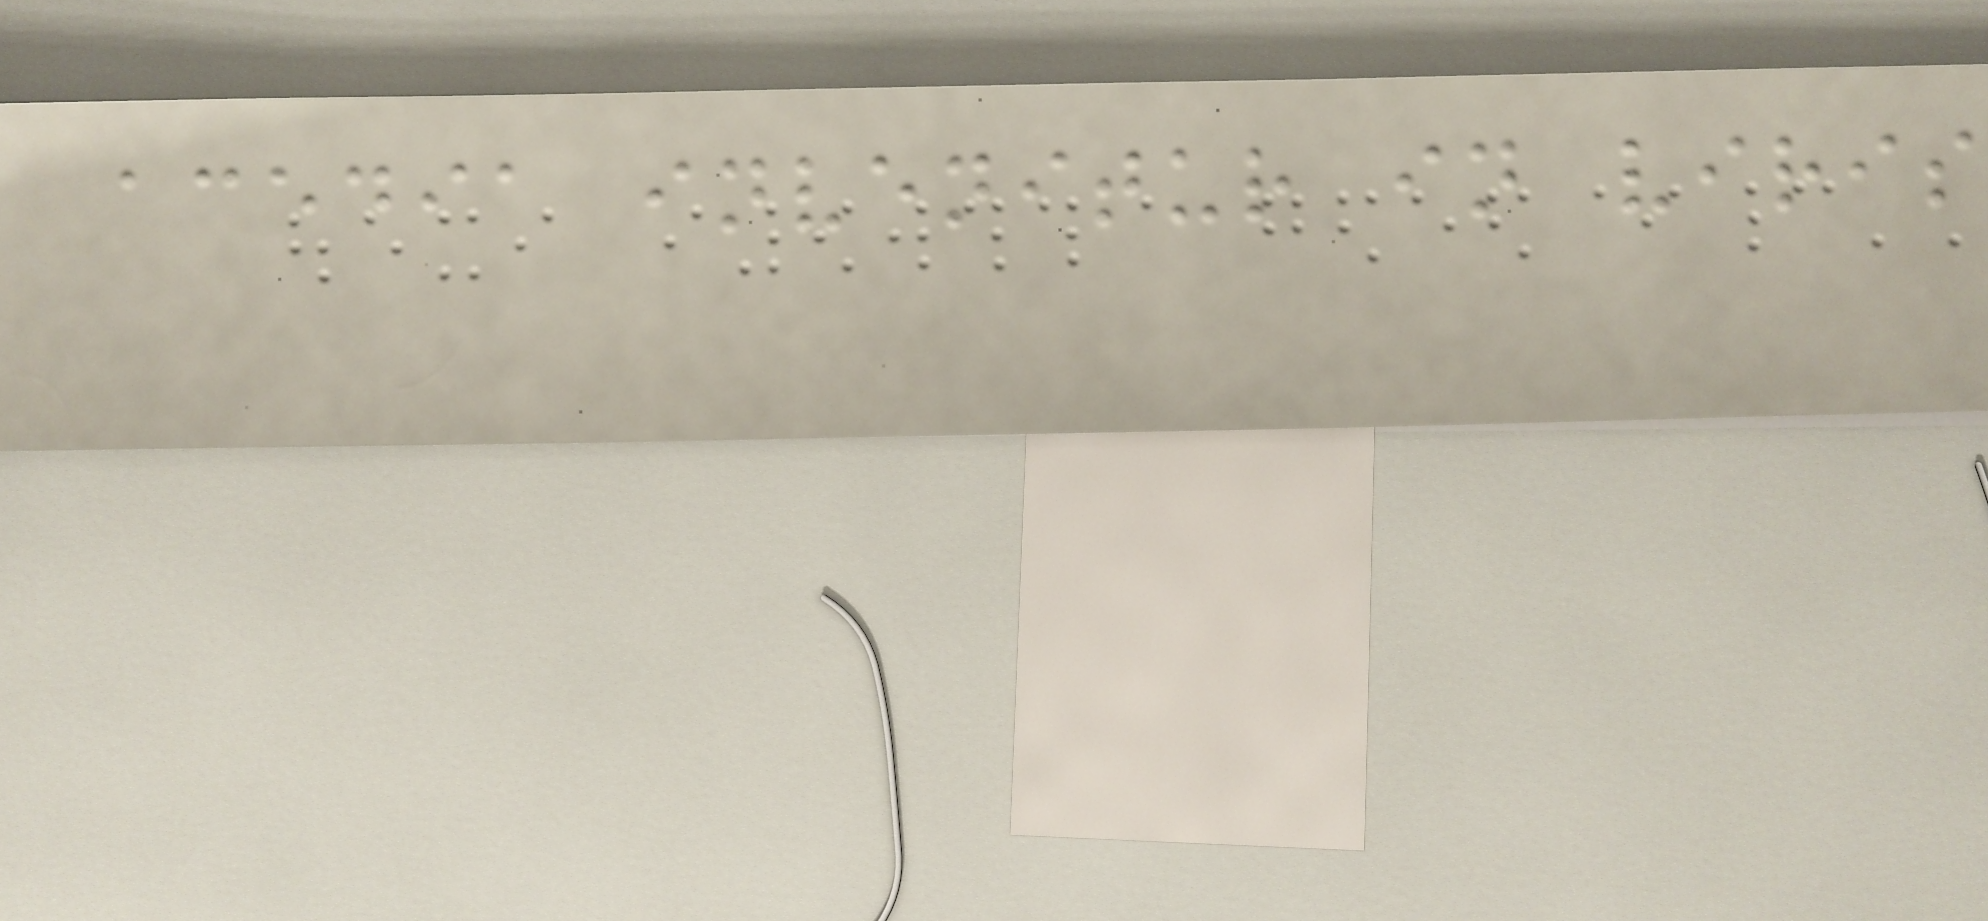acedia invenitur in viris
